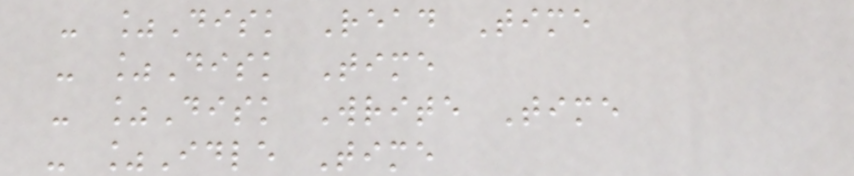- %Disk Read Time
- %Disk Time
- %Disk Write Time
- %Idle Time
